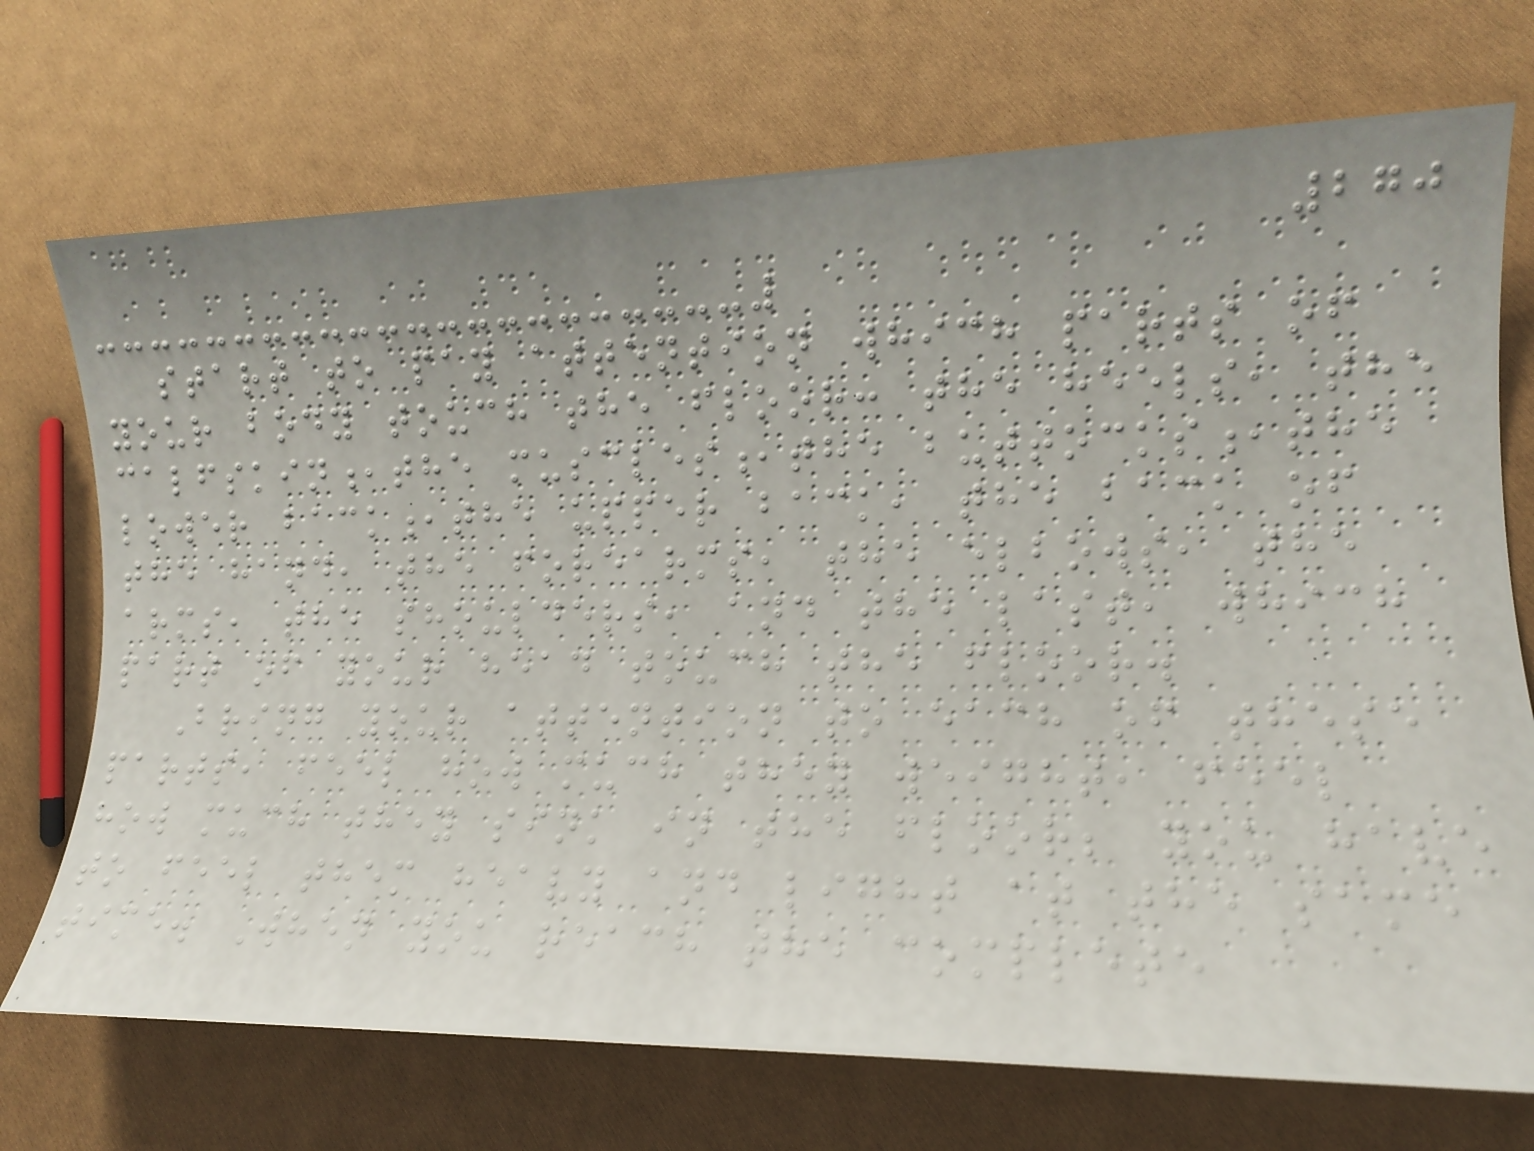270
start to pay attention which parts of
your body touch the floor: the heels, the
calfskin,the muscles,the buttocks,the
lower back,the upper back, the back of
the hand, the forearms, the elbows, the
arms, the shoulders, and the last, which
part of your head touch the floor.
Bring your attention to each of these
parts, feel how much they weight, feel
how much they sink in the floor; you have
to feel them heavy and light at the same
time. When you reach the complete
